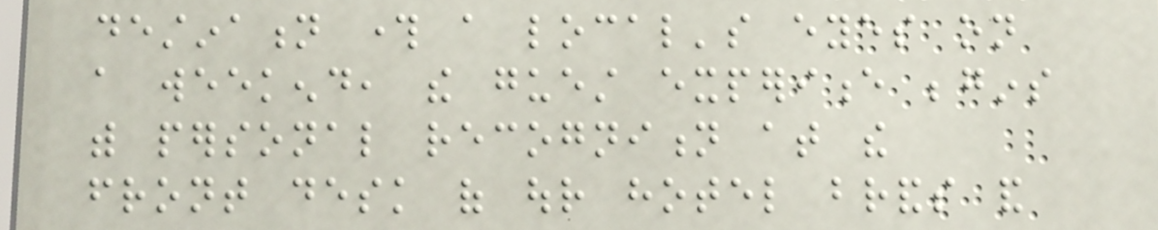destination through a local's eyes on
a weekend, the guest experience begins
with personal recognition at the
front desk of our hotel brands and
